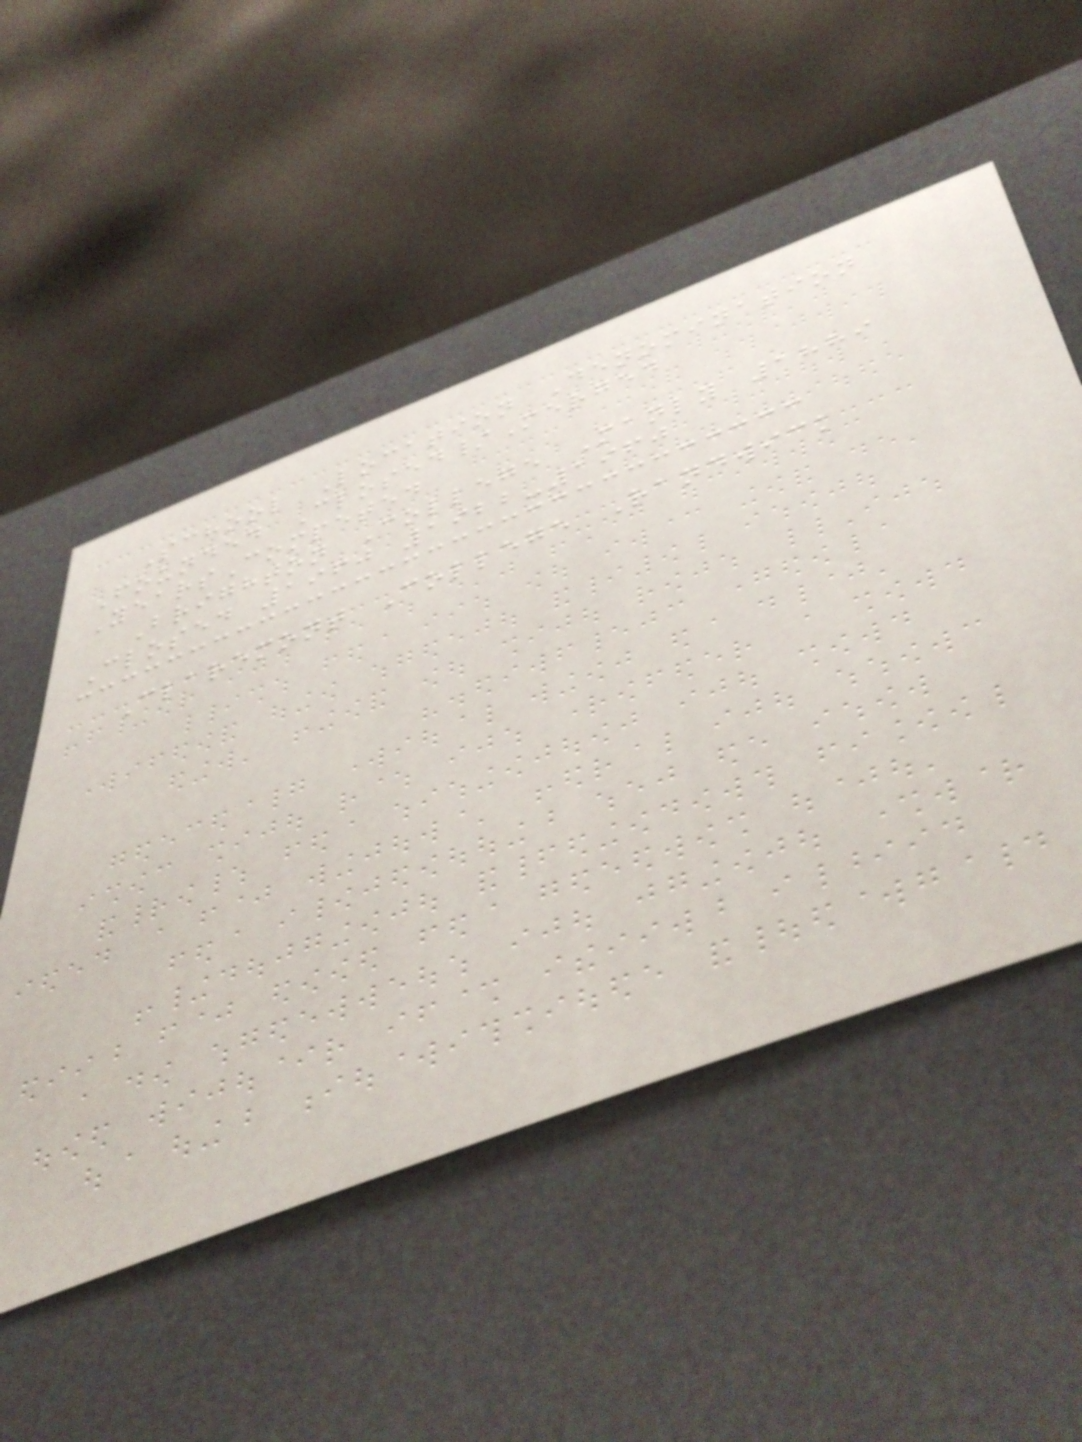School Location Denomination
Founded Closed/Merged
YearsCompeted
Brighton College Manly 1889
Closed 1960 1922-1960
Claremont College Randwick
